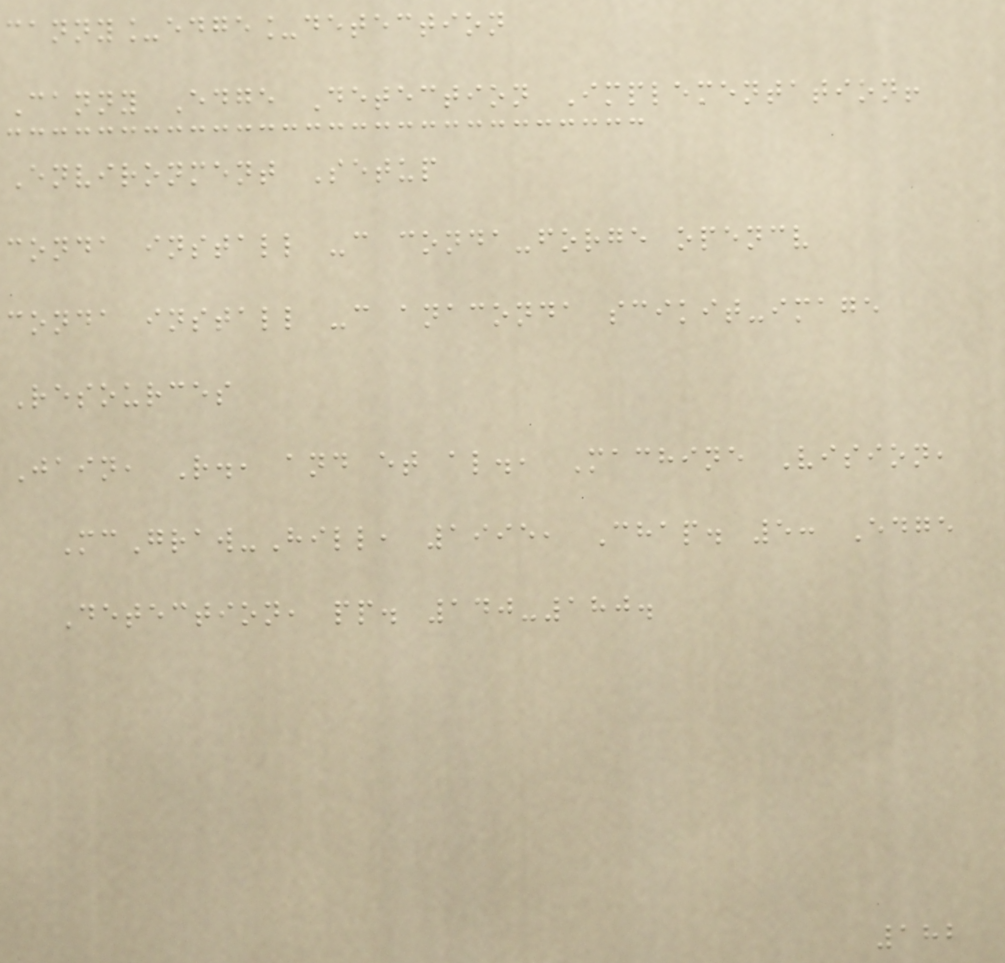canny_edge_detection
Canny Edge Detection Implementation!
Environment Setup
conda install -c conda-forge opencv
conda install -c anaconda scikit-image
Resources
Jain, R., and et al., Machine Vision,
McGraw-Hill, 1995, Chap. 5: Edge
Detection, pp. 140-180.
182
